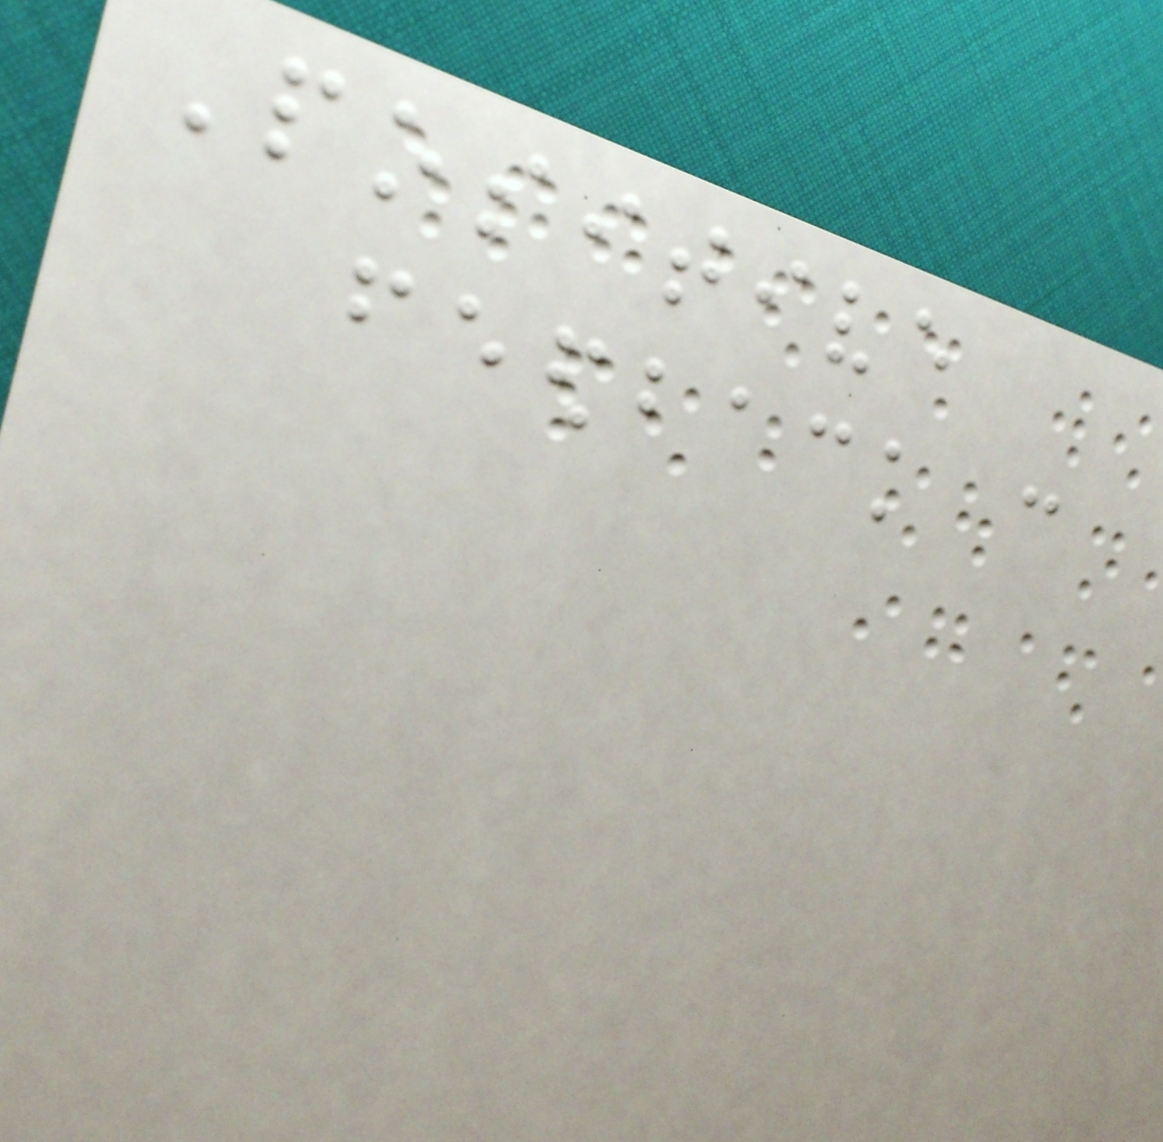Positive
feedback can
